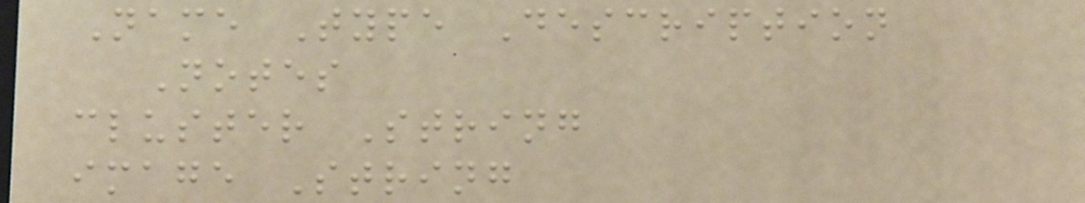Name Type Description
Notes
cluster String
image String
